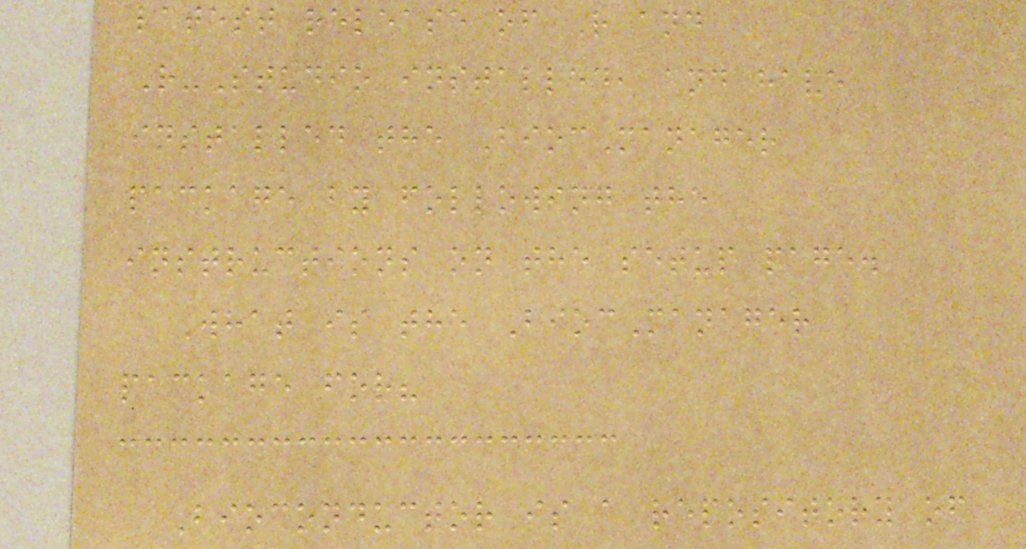latest release of R and
R-Studio installed, and have
installed the BiocManager
package by following the
instructions on the setup page.
What is the BiocManager
package for?
Bioconductor is a repository of
